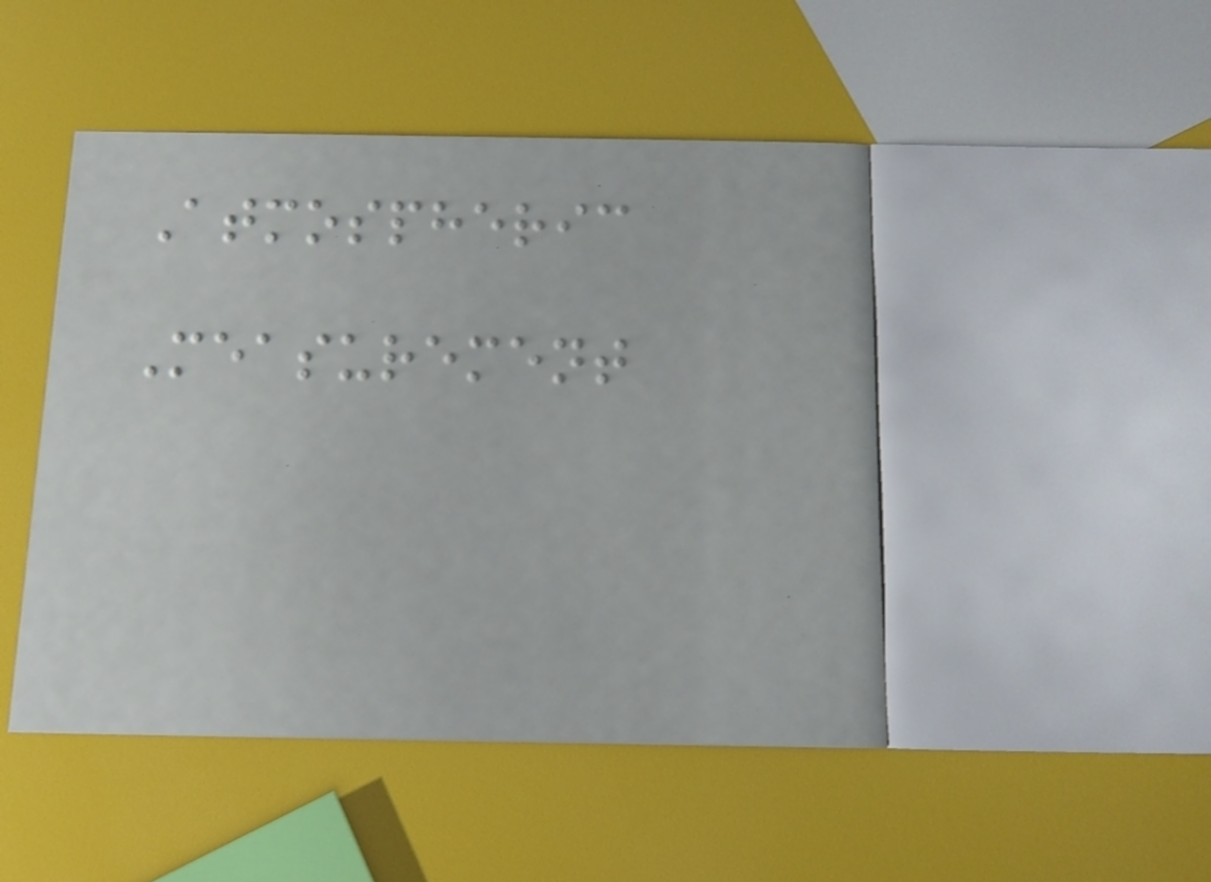Atmospheric
Measurement
